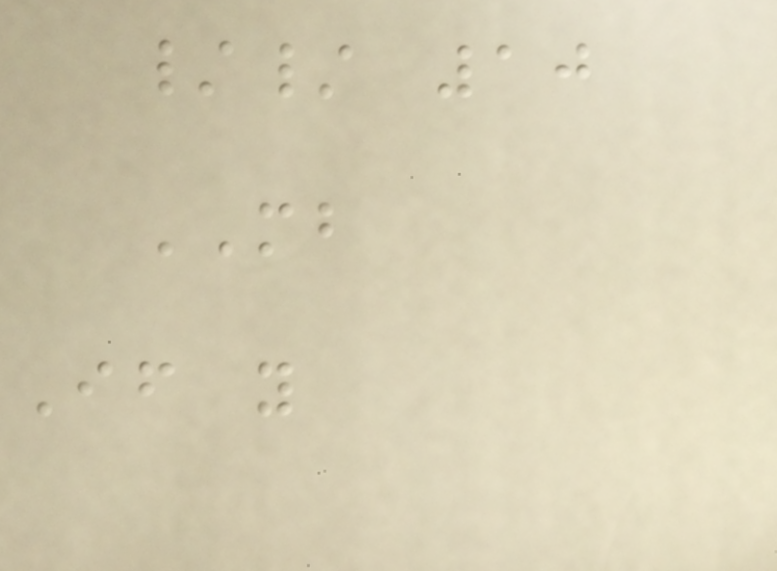// 10
MB
If you
